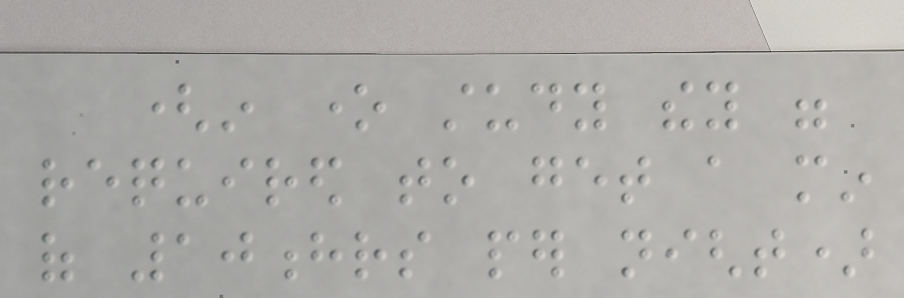(in one study they were
required to get a min
of 10hrs per night)
